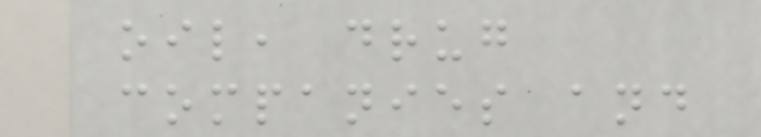oil, drug
companies and
